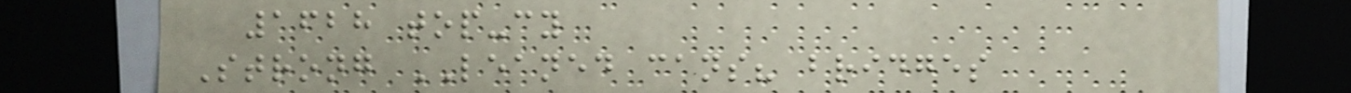1628 top-cy
Strong LEANED cans? bridges
